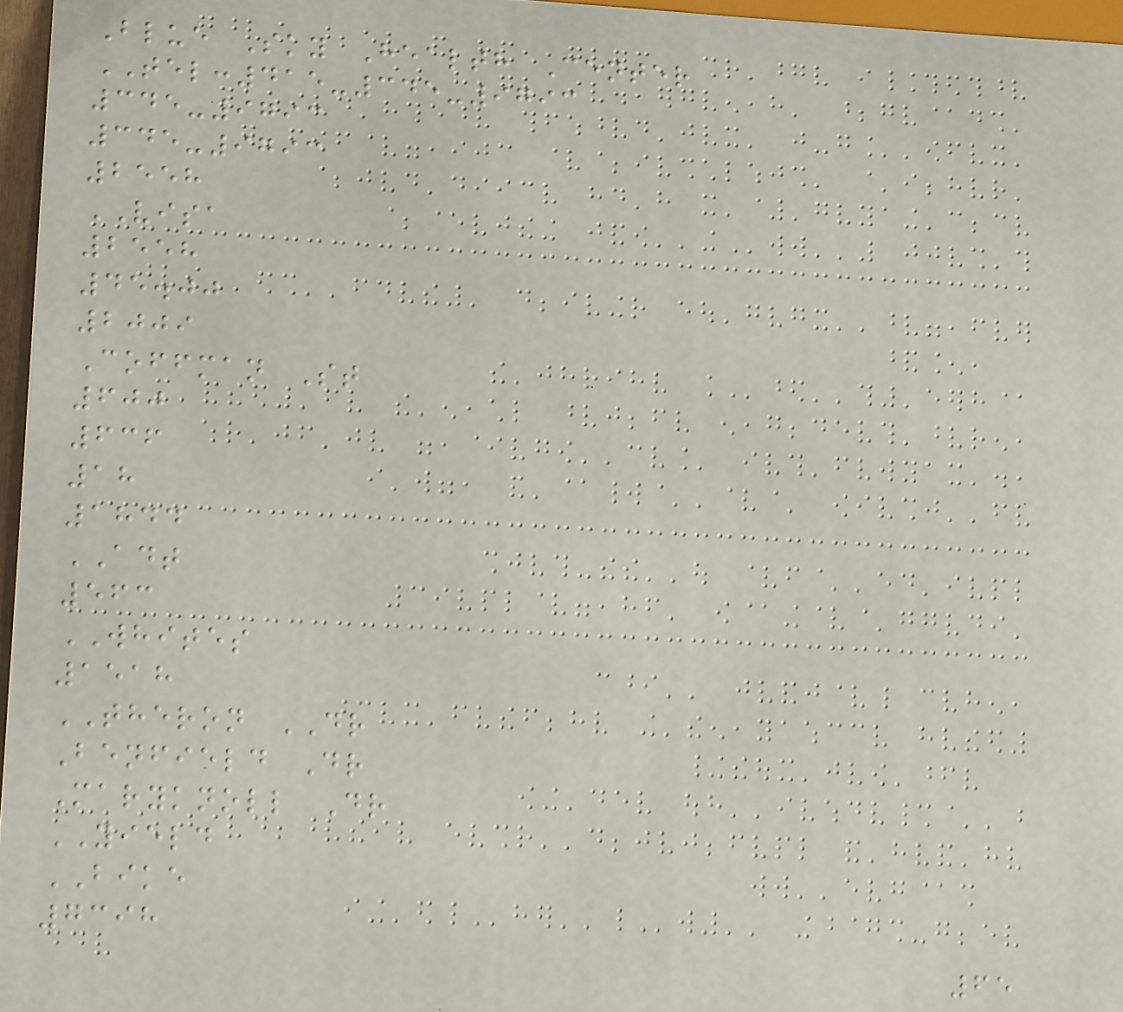Blue Sky Health Center
TEL:415-345-9793
345-9793
345-9793
2558
VISA
2558
45.00
2009
Coffman St
600
636
18
1844
ADT
563
WHITES
1518
THERON DR
Benfield Dr
Maryknoll Dr
YIELD
BIKE
7398
65
